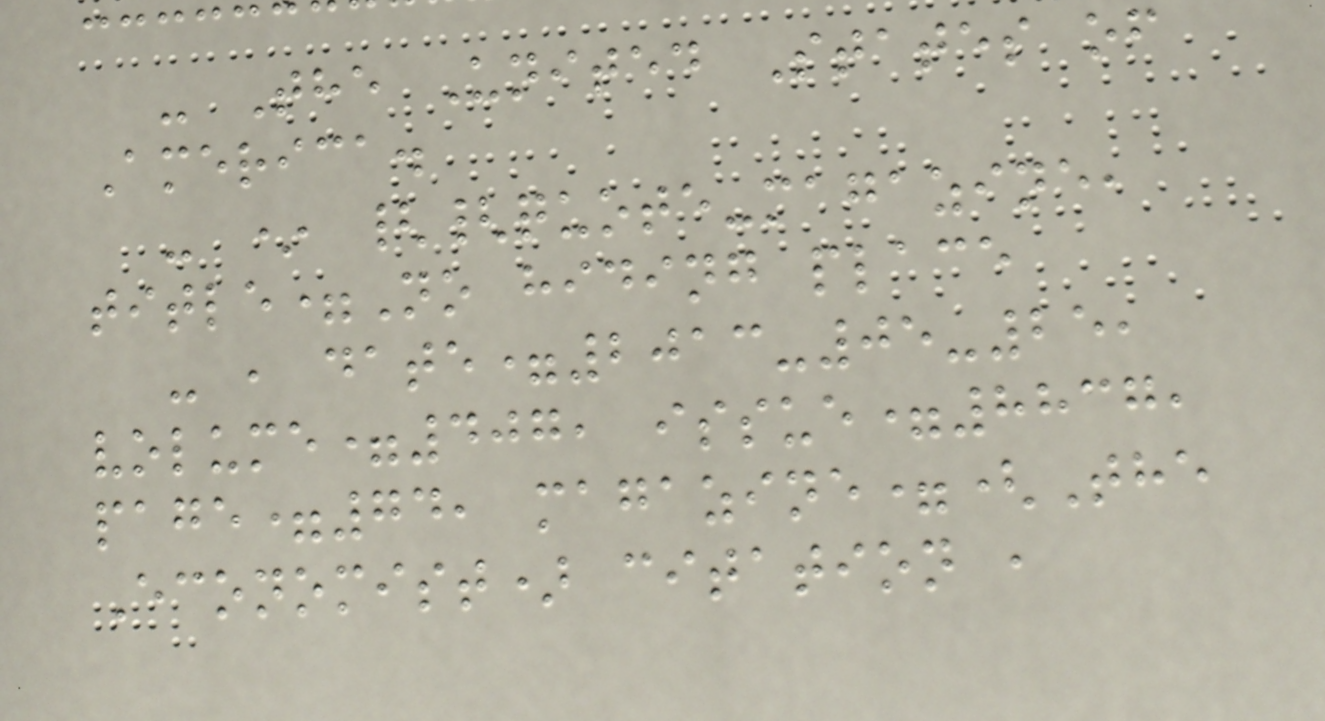- The United States of
America.
- * {{quote-magazine,
title=No hiding place
- , date=2013-05-25,
volume=407, issue=8837,
page=74, magazine=(The
Economist) citation ,
